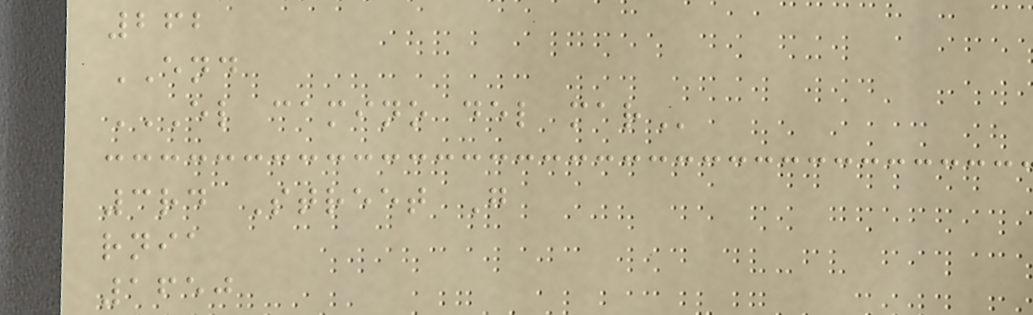262
END
EL CAMINO DEL MAR
3rd Street G
rnia
1650
